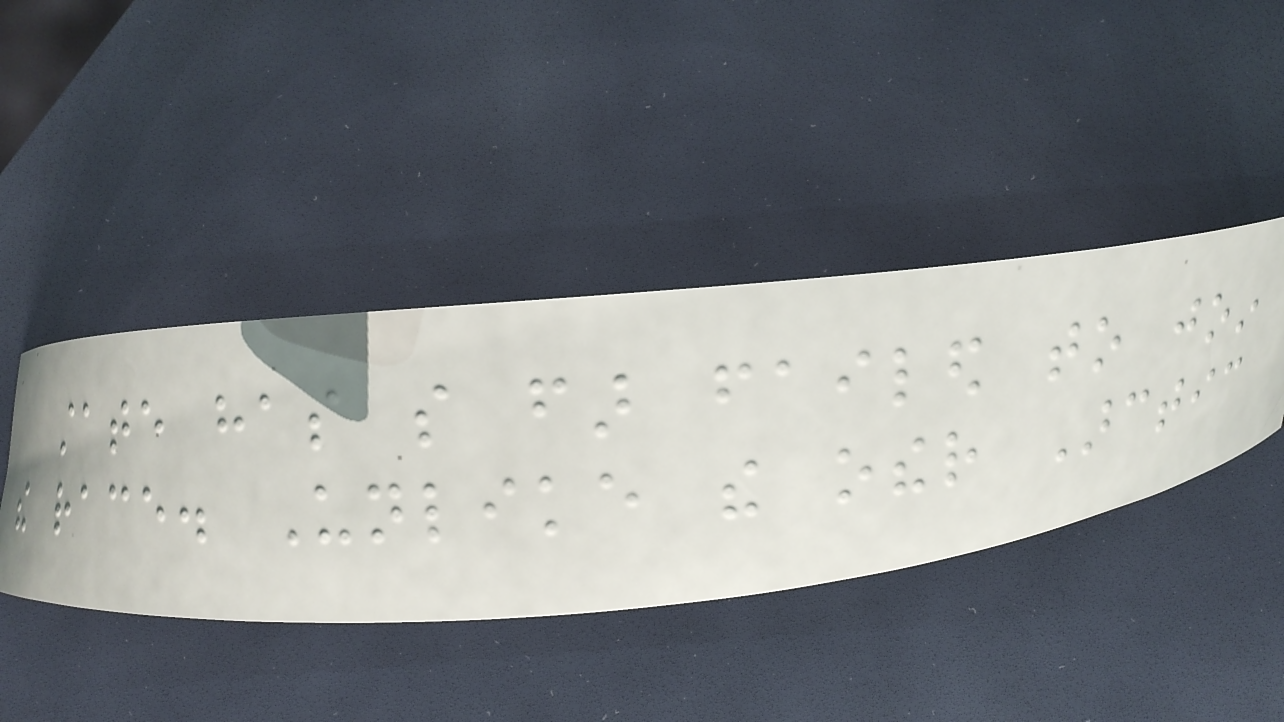state has so far failed to join
the race. Unlike the other Arctic
